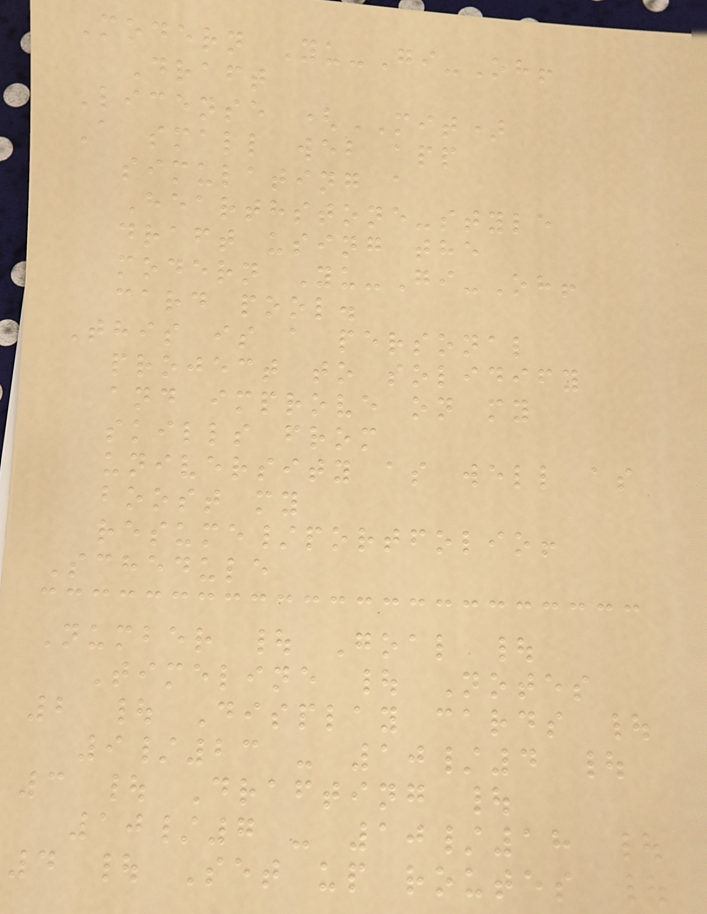Modern Yu-Gi-Oh!
Draft
License (MIT)
A small web app
simulating a
Hearthstone-style
draft using the
modern Yu-Gi-Oh!
card pool.
This is a personal
project to solidify
and improve on my
skills from
university as well as
boost my
resume/portfolio!
Schedule
Number | Goal |
Timeline | Notes
2 | Display cards |
9/23 - 10/4 |
3 | Drafting |
10/7 - 10/18 |
4 | Set up routes |
